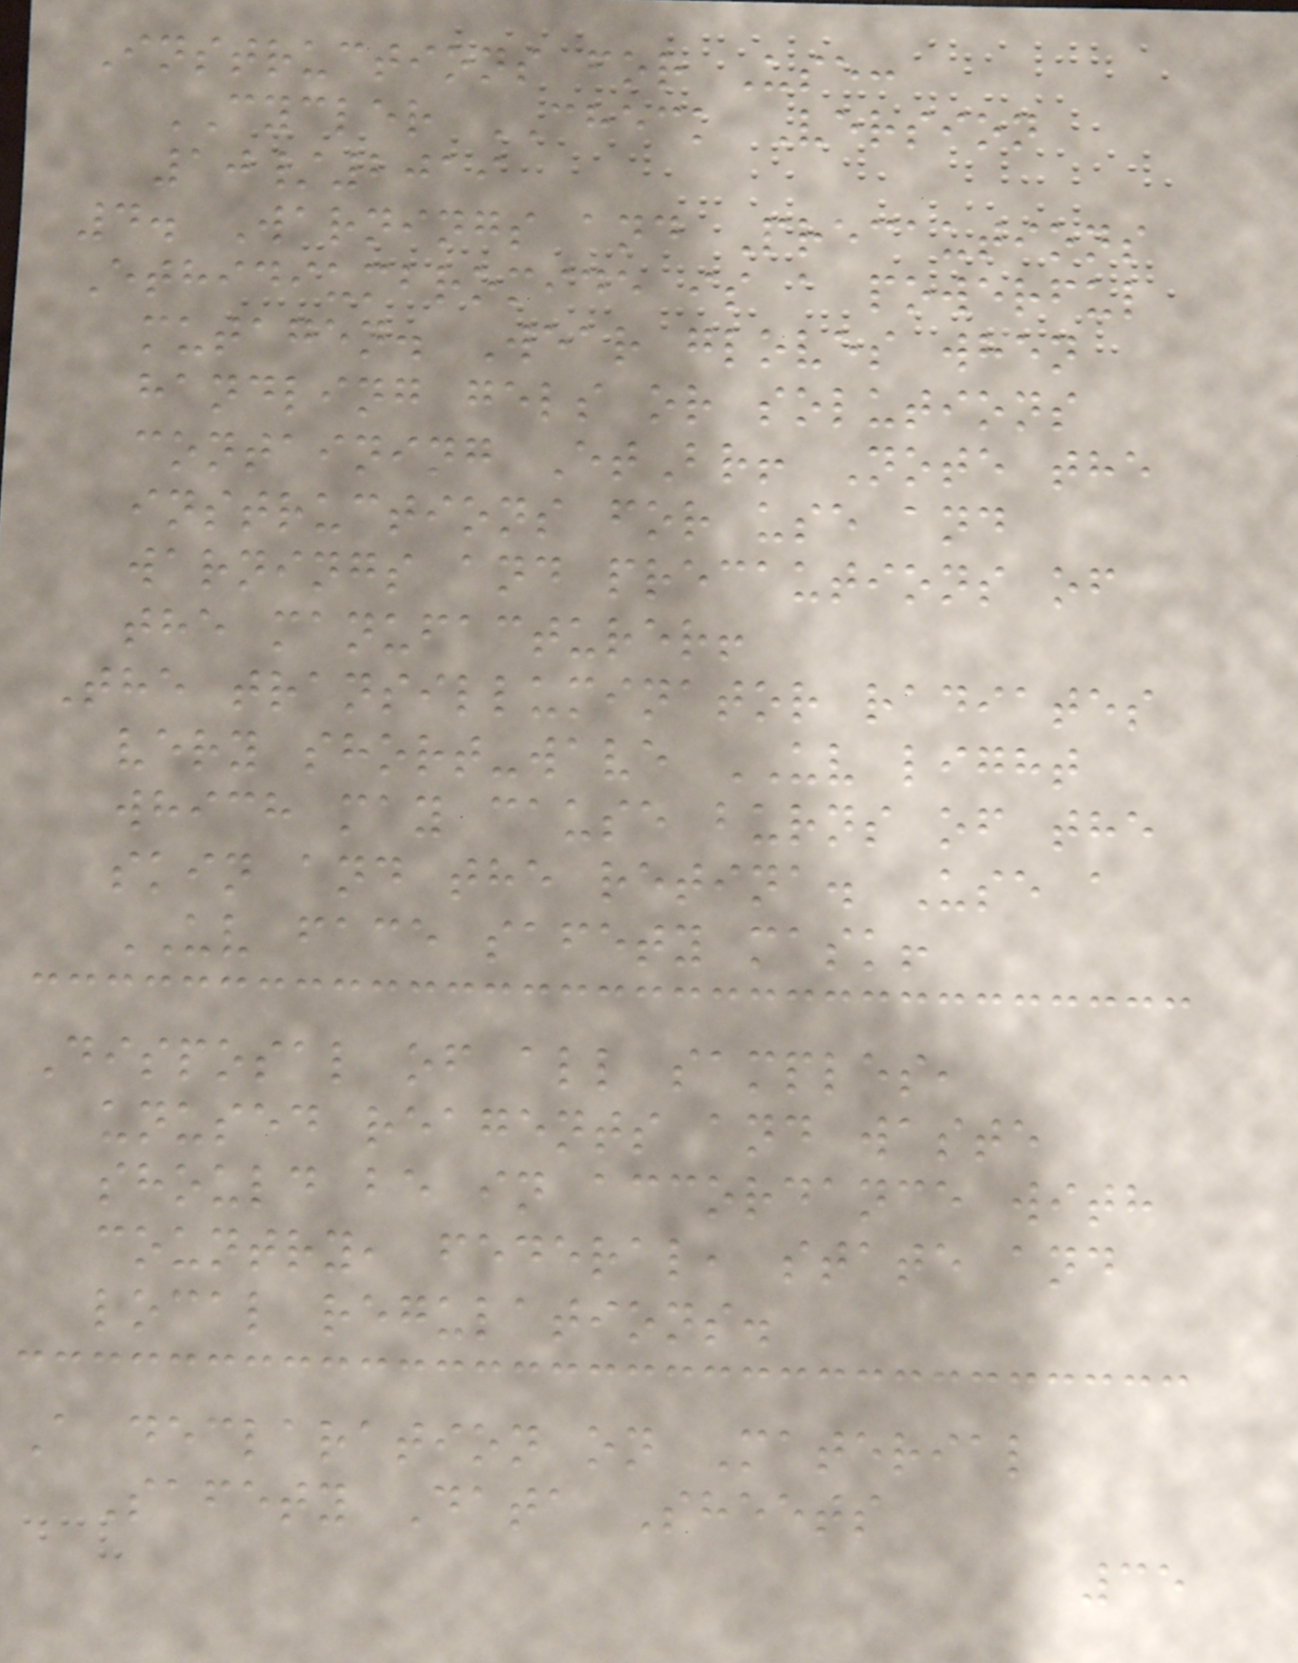Instructions for Use:
CYCLER CHECK Version
10/2019
4. Warnings and Precautions
Ethidiumbromide is a powerful
mutagen. Wear gloves when
handling gels or solutions
containing EtBr! Note the
instructions for use and
warnings and precautions of
the manufacturer!
The transilluminator radiates
very short-wave UV light
which may cause burns of the
skin and the retina. Use a
UV face safety mask!
Disposal of all samples,
unused reagents and waste
should be in accordance with
country, federal, state and
local regulations.
A declaration on Material
Safety Data Sheets
35
